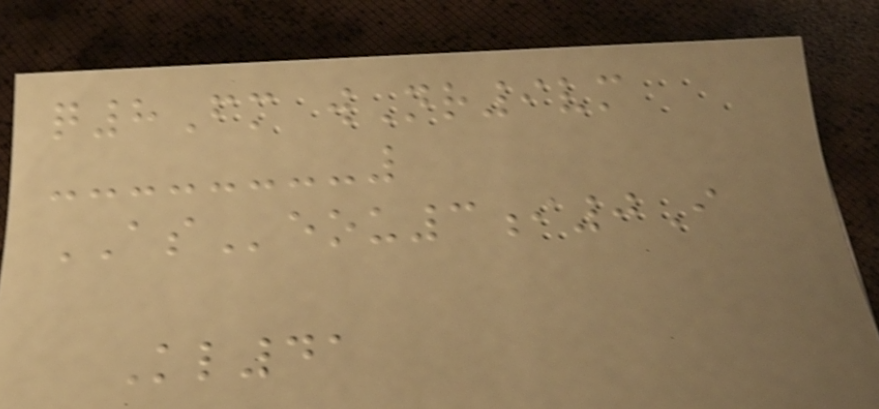q8Fm wNr9vm
ASeou3i0I
Kl41
